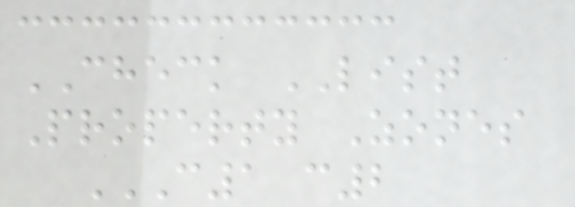CHECK LIST
Property Zones
C1 C2
